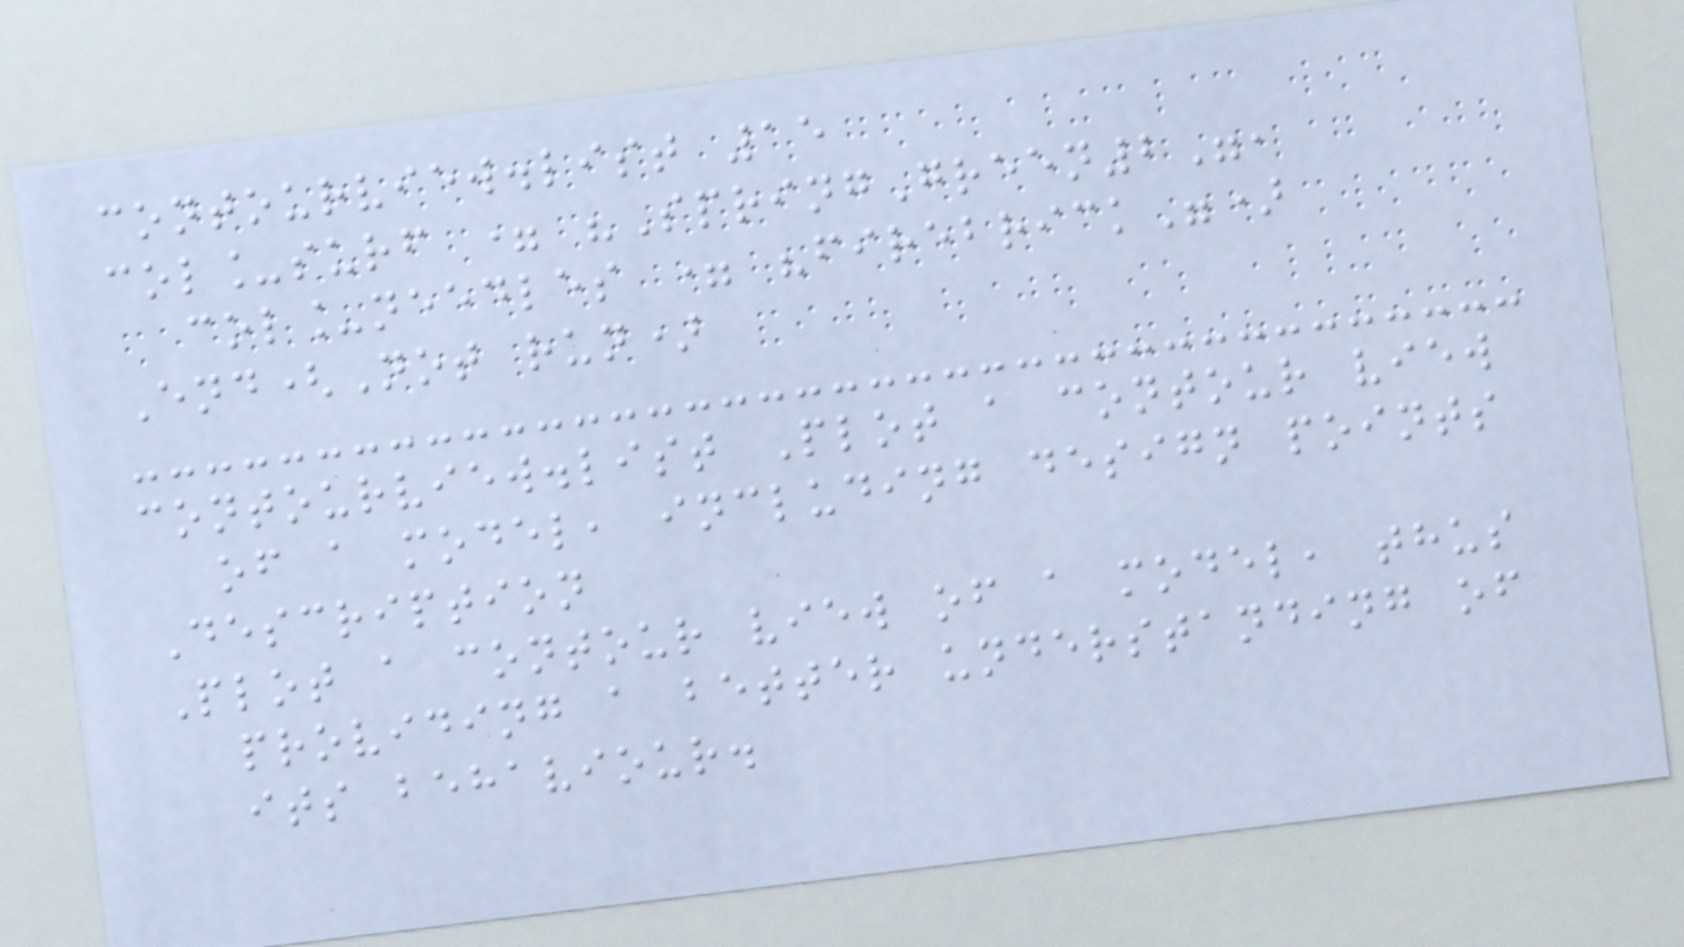contourview.list 15
col_surf = "SpringGreen2",
col_needles = "firebrick")
End(Not run)
contourview.list Plot a contour view
of a model, including design points
Description
Plot a contour view of a model, thus
providing a better understanding of
its behaviour.
